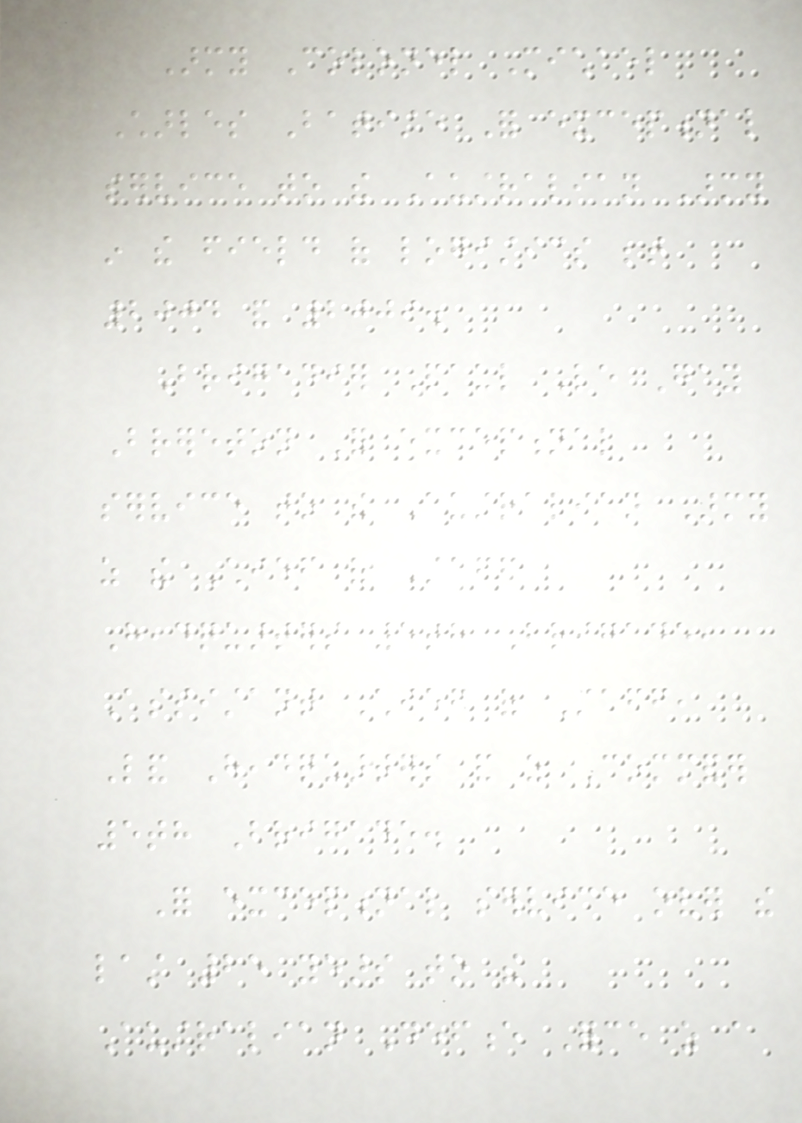Army Colonel Michael
Charles Batiste For exceptional
service to the Australian Army
in the field of logistics between
2004 and 2009.
Brigadier Paul Le Gay
Brereton For exceptional
service to the Australian Army
as the Chief of Staff
Headquarters 5th Brigade,
Assistant Chief of Staff,
Land Headquarters and as Commander
5th Brigade.
For exceptional service over the
last 25 years to the
Australian Defence Force as a
